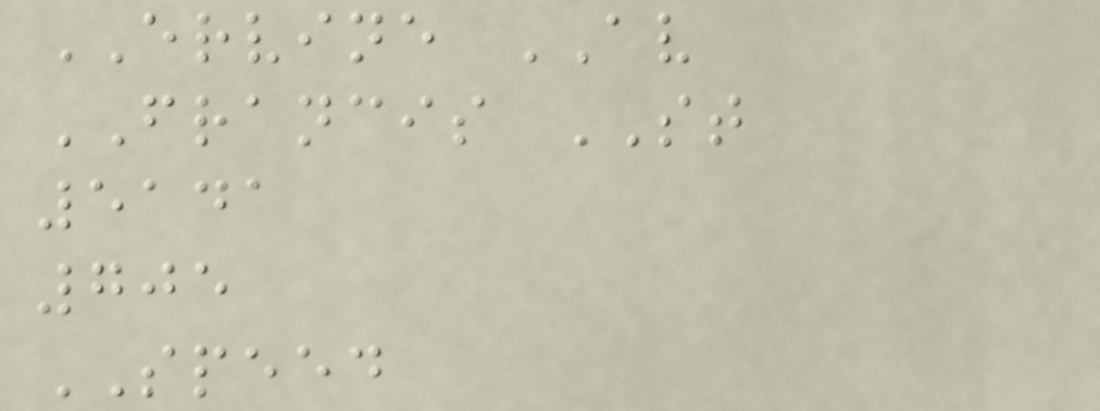ERVINE AV
FRANCIS ST
5141
705
SPEED
